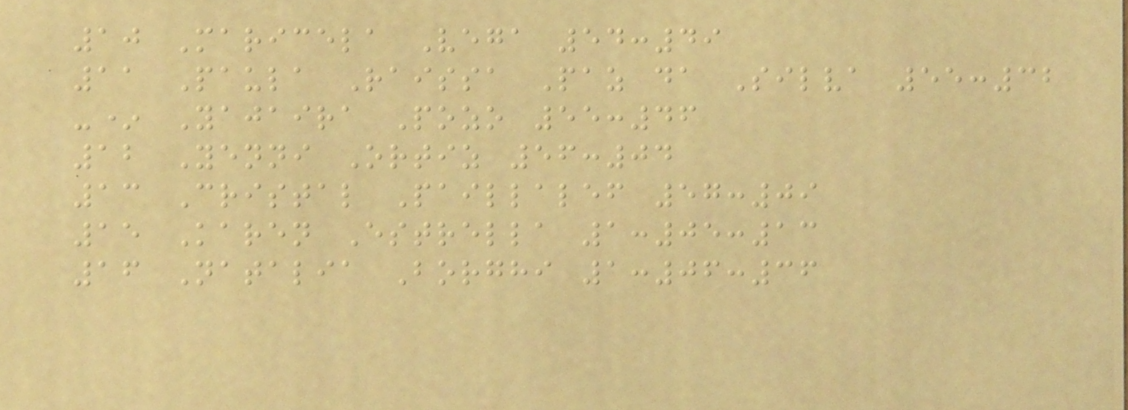10 Maricela Vega 54:49
11 Paula Raissa Paz da Silva 55:32
-* Yajaira Pozo 55:46
12 Yenni Ortiz 56:04
13 Cristal Paillalef 57:09
15 Karen Estrella 1:05:13
16 Natalia Borghi 1:06:36
